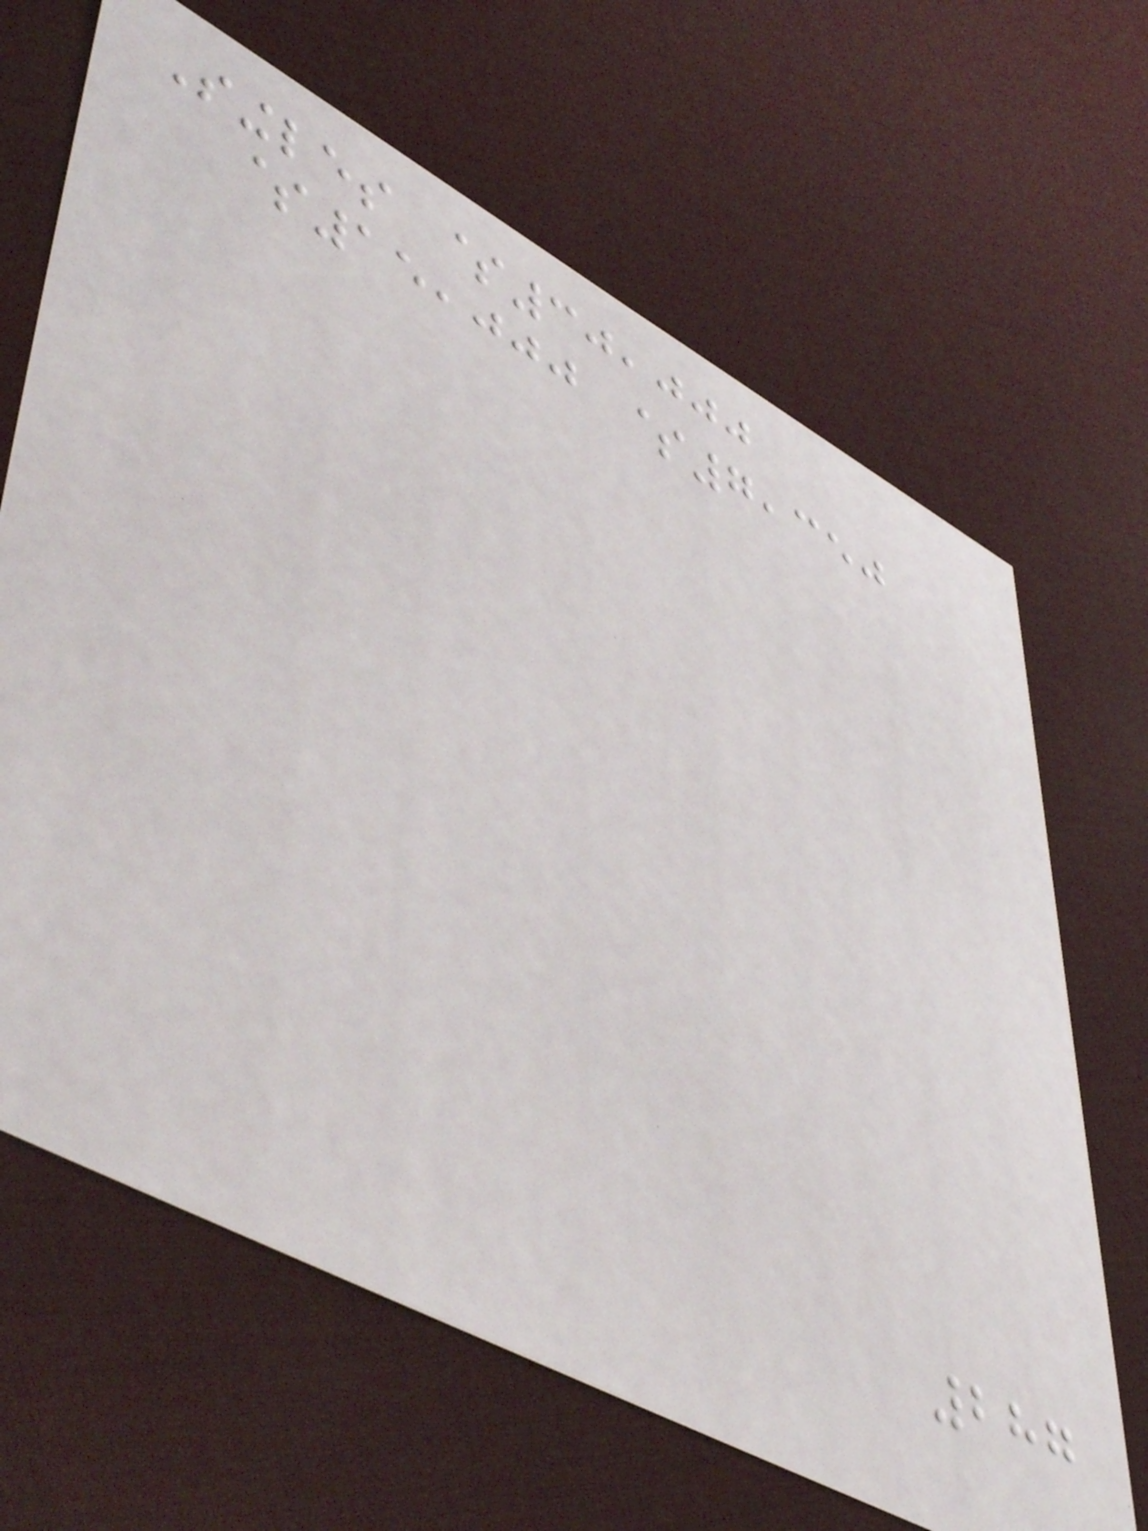Singles $30,000
$15,000 $7,350
287
